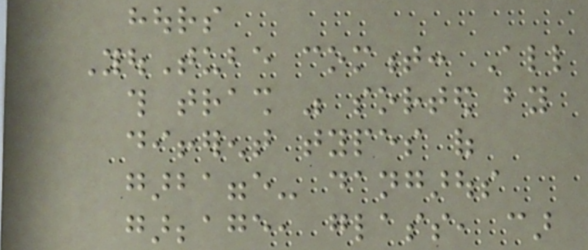hours
YouTube comment: All
this trash was sorted by
different types of
garbagge- dangarous
garbbage, glass, car
